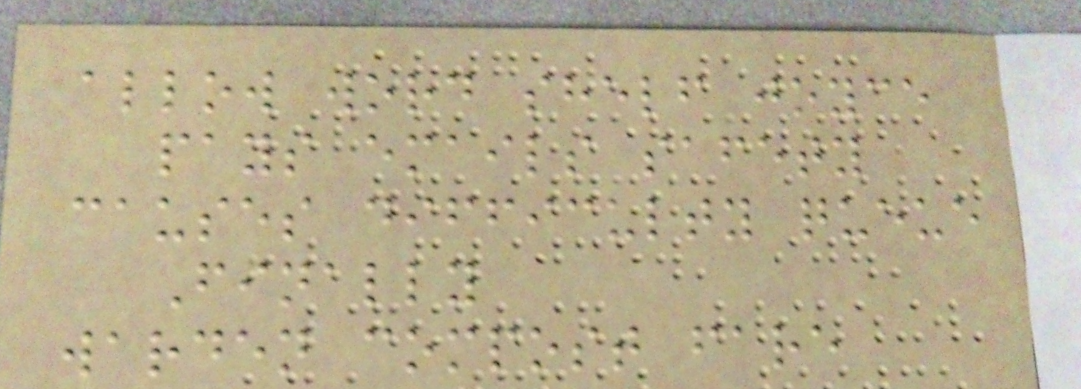allow word shelf joyce
pays emails safety
causes difficulty queue
Finally
warden compost fare
